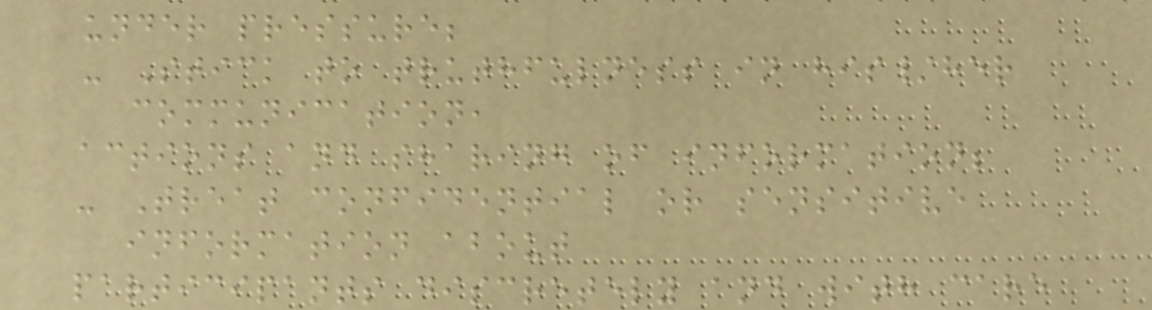under pressure;
- Stick to truthfulness in his/her
communication,
actions and sharing of information;
- Treat confidential or sensitive
information about
participants discretely and with care
